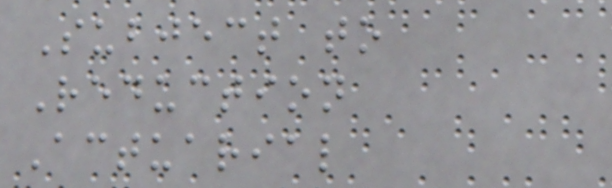Subject to
Reduction
Actuarial
